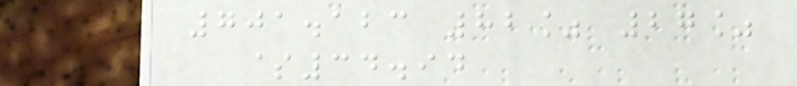701.123 82% 27%
$34.94
